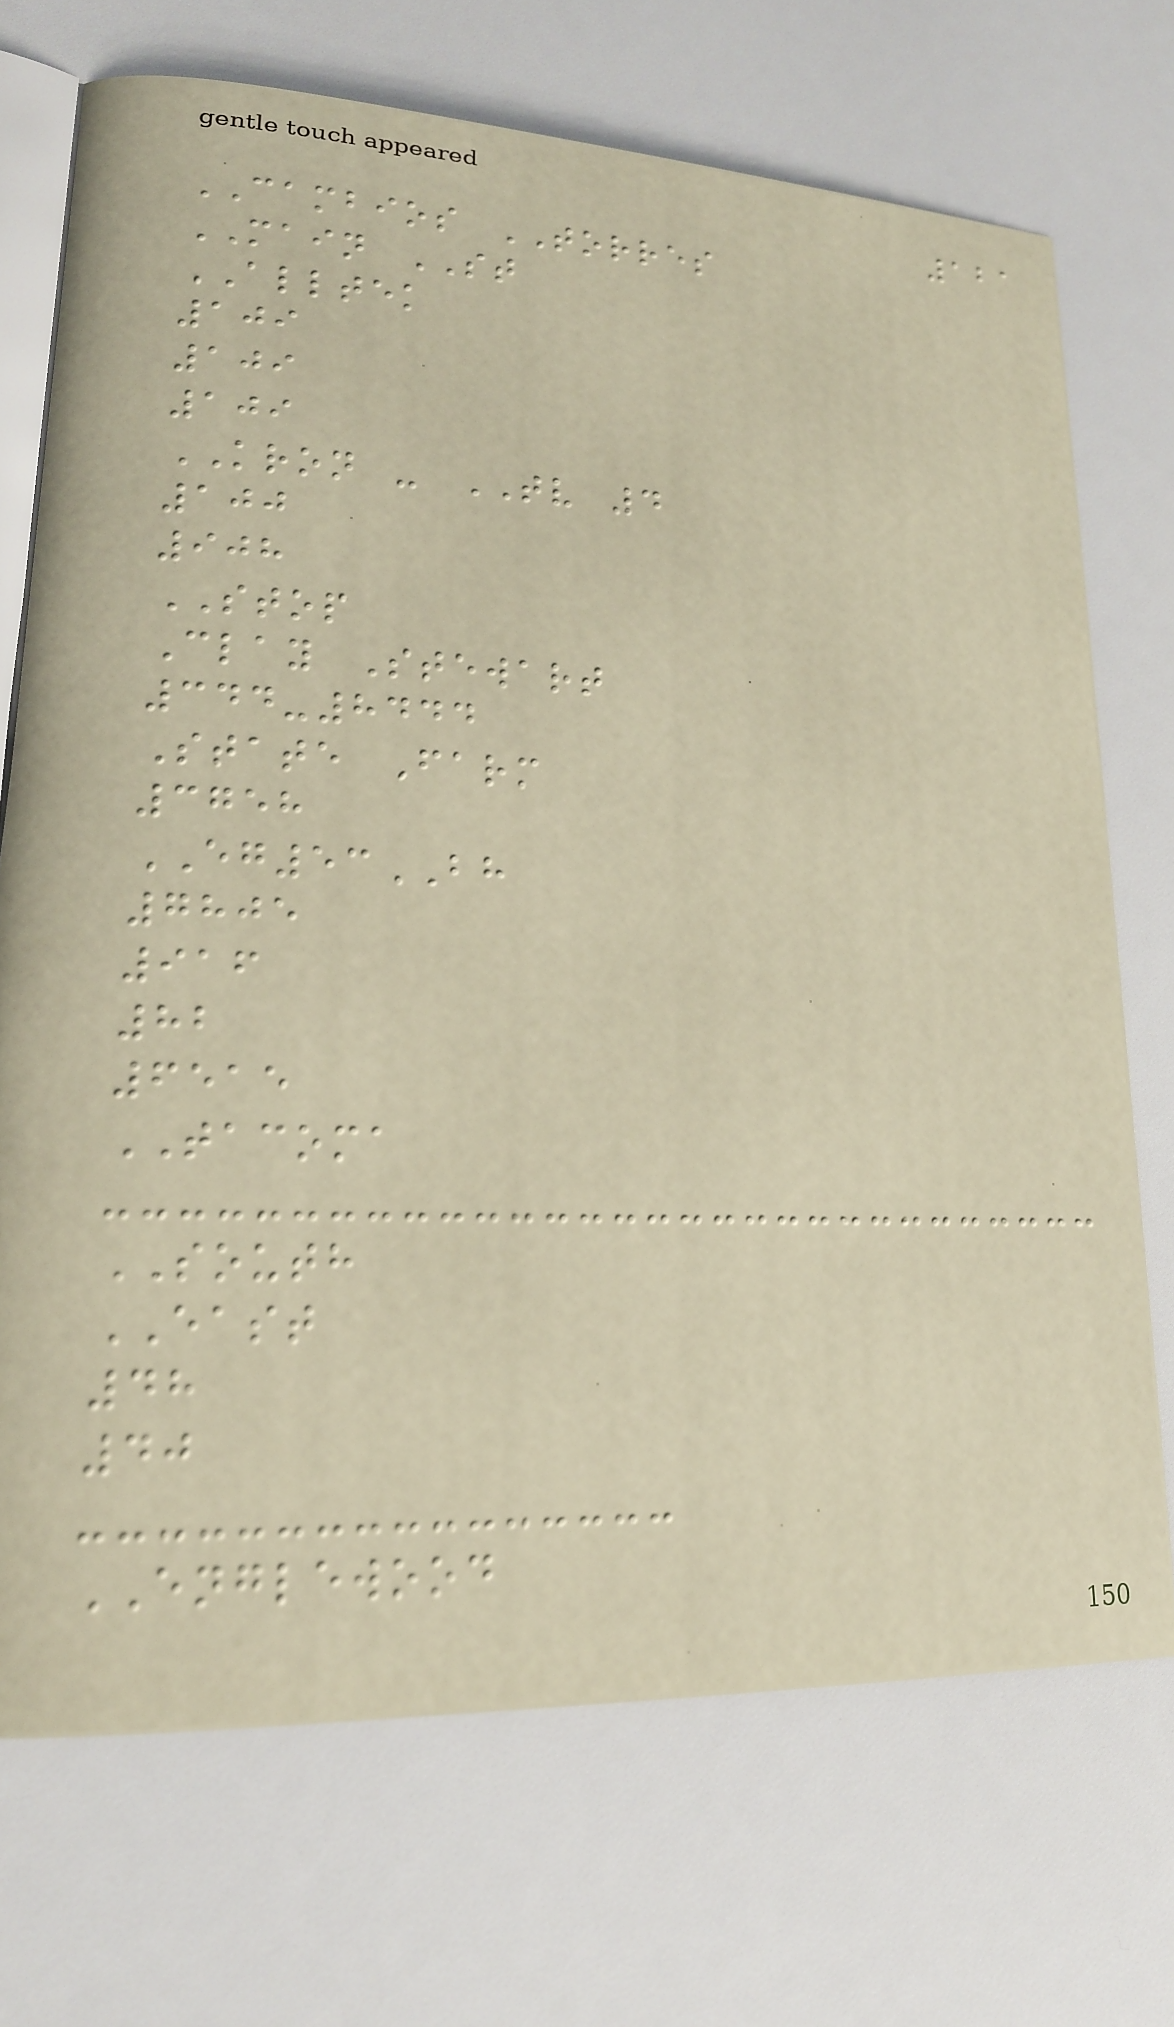121
CAMBIOS TORRES
MAIN ST
ALLTEK
109
109
109
KRON - TV 4
100
908
STOP
Clay Stewart
344-8444
State Farm
3758
EG53BH
7805
916
82
6515
TACOMA
SOUTH
EAST
48
40
ENGLEWOOD
